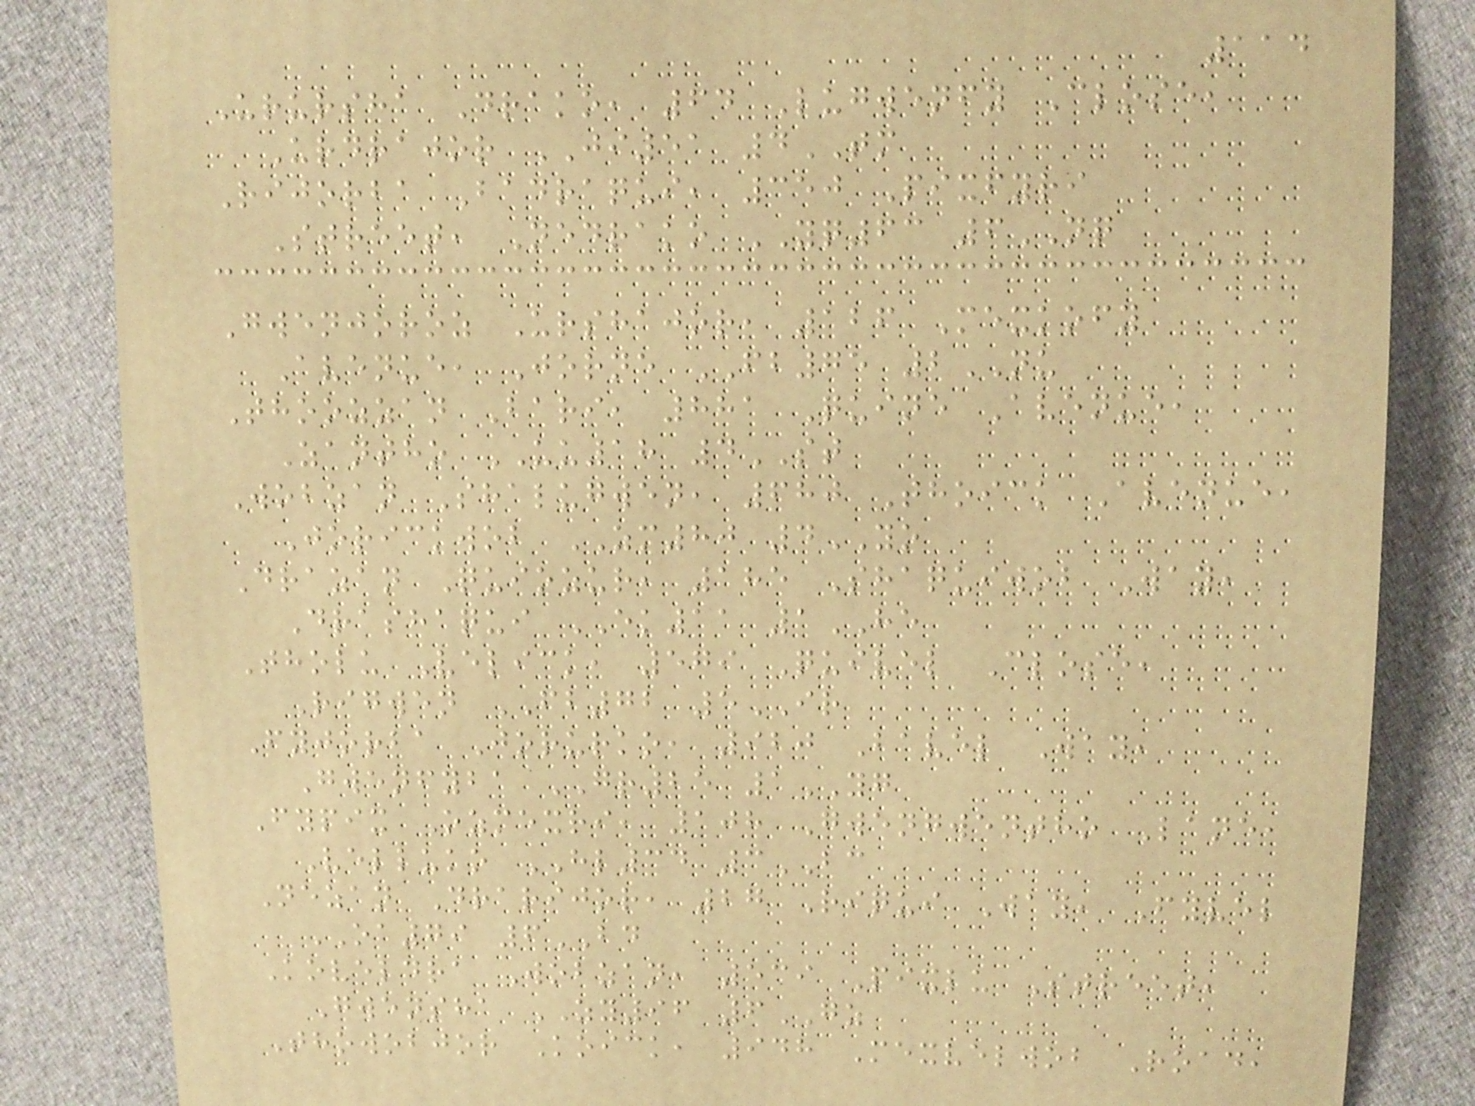114
Urursha Drako, 64 Lugwenfy Close,
Urdrajor JI51 4TM
Rijorba Badraqui, 350 Pixfyri
Street, Nedrako YQ63 6NQ
Gwenjoroz Urshajor, 126 Mexkofy
Avenue, Jorne FB75 2NU
Thoozzan Bari, 881 Quine Avenue,
Zantho UU18 4ST
Wobzan Shalugwen, 680 Thoick Avenue,
Jorickwob ZM80 4YO
Drazan Quiozur, 185 Shaquiwob Way,
Drashaqui EK11 1HE
Tholu Velick, 579 Quivel Close,
Rigwen FB72 5IR
Fyjorba Jorurko, 920 Bavel Way,
Gwenfyba GR25 1YG
Fypix Ozmexri, 108 Gwengwentho Lane,
Velluko HL34 3BC
Nezan Drarijor, 27 Riqui Way, Fyvel
OA79 6BD
Koveldra Wobzan, 539 Pixlu Street,
Gwensha ZY96 6GZ
Thowobjor Koick, 948 Mexvelwob Road,
